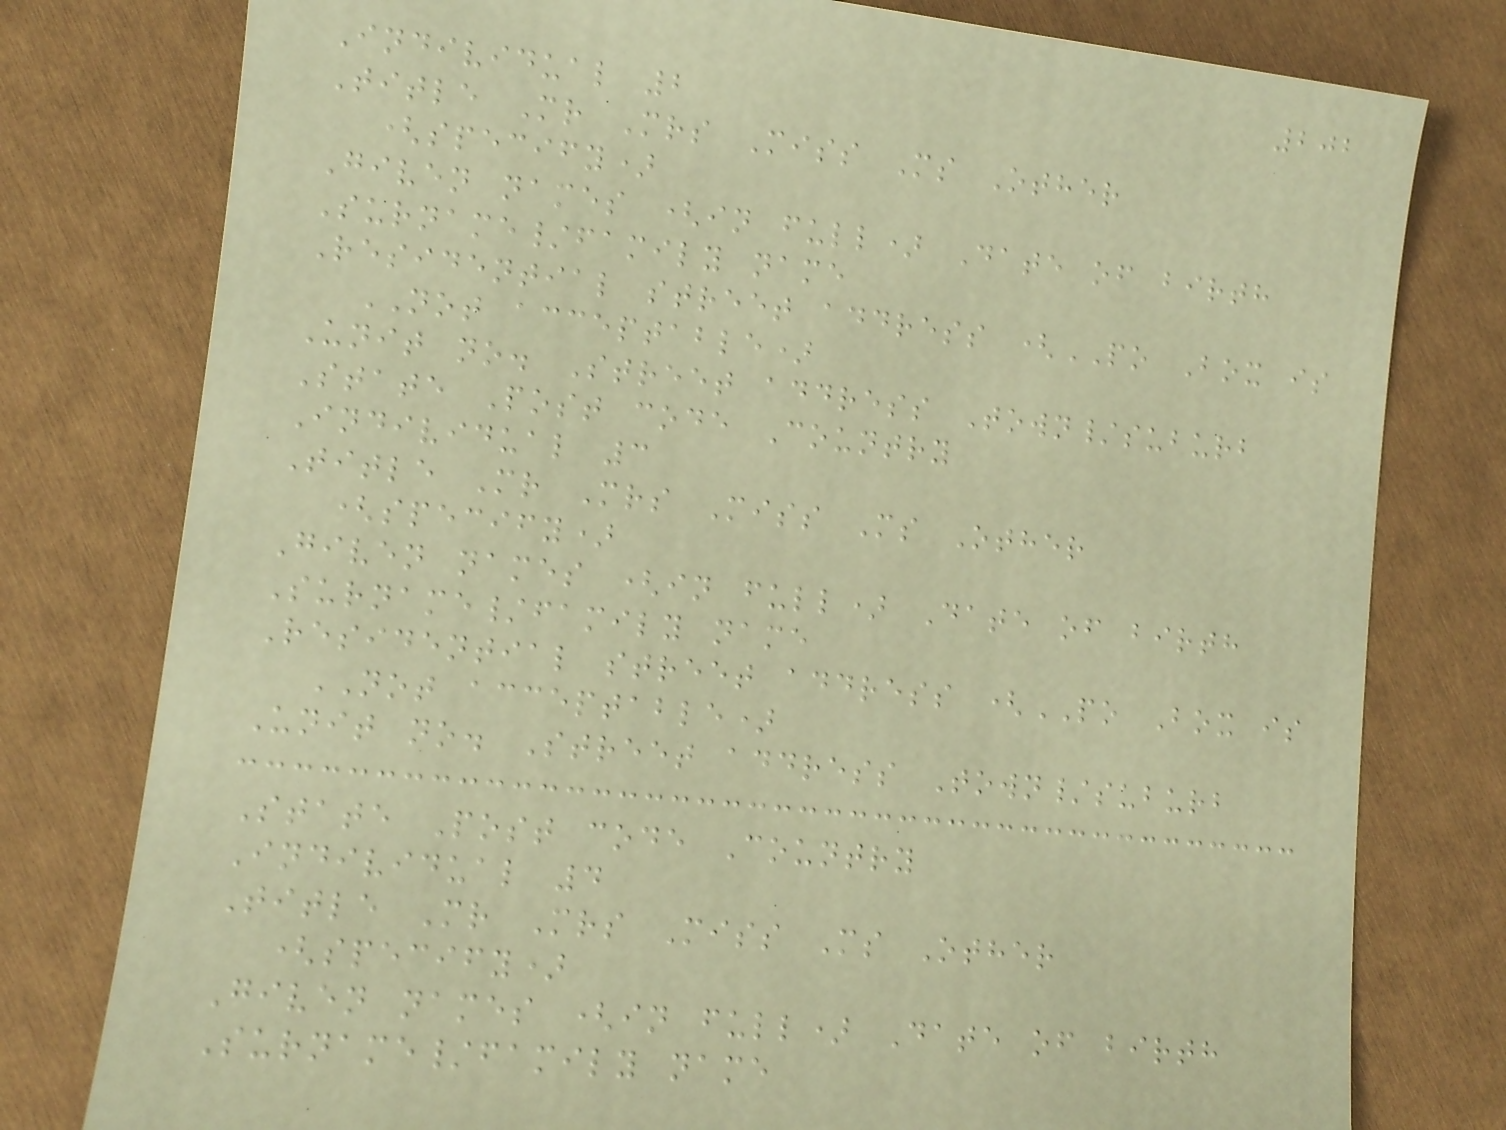202
Individual 2
Title Mr Mrs Miss Ms Other
(specify)
Given names (in full) Date of birth
Surname/family name
Residential street address (PO Box is
NOT acceptable)
Unit no. Street address Town/suburb
State Post code Country
Individual 3
Title Mr Mrs Miss Ms Other
(specify)
Given names (in full) Date of birth
Surname/family name
Residential street address (PO Box is
NOT acceptable)
Unit no. Street address Town/suburb
State Post code Country
Individual 4
Title Mr Mrs Miss Ms Other
(specify)
Given names (in full) Date of birth
Surname/family name
